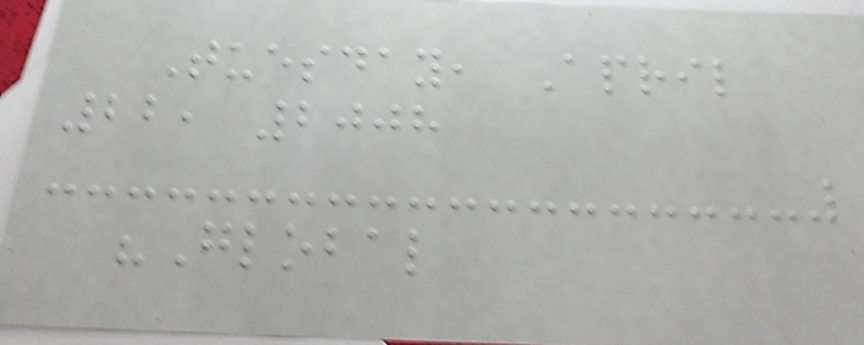Tuesday, April
22, 2008
"Global
